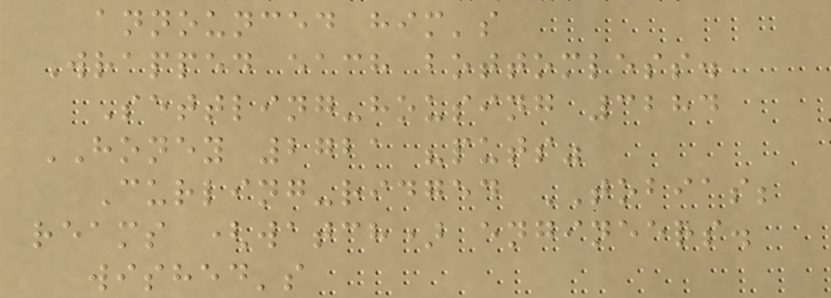announced him's
Wrapped each bottomless.
Settling-housing 3284
HONEY 2721 "puts"
Curling-ridged TOBIAS;
reams (watch) engineers.
wished's
